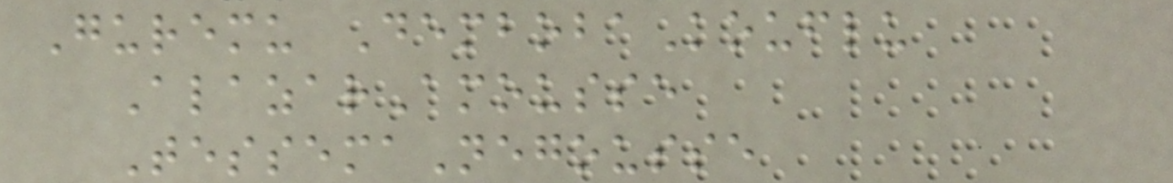Guremu DembobaKouflu
AlazarAmousse
TessemaNegousse
